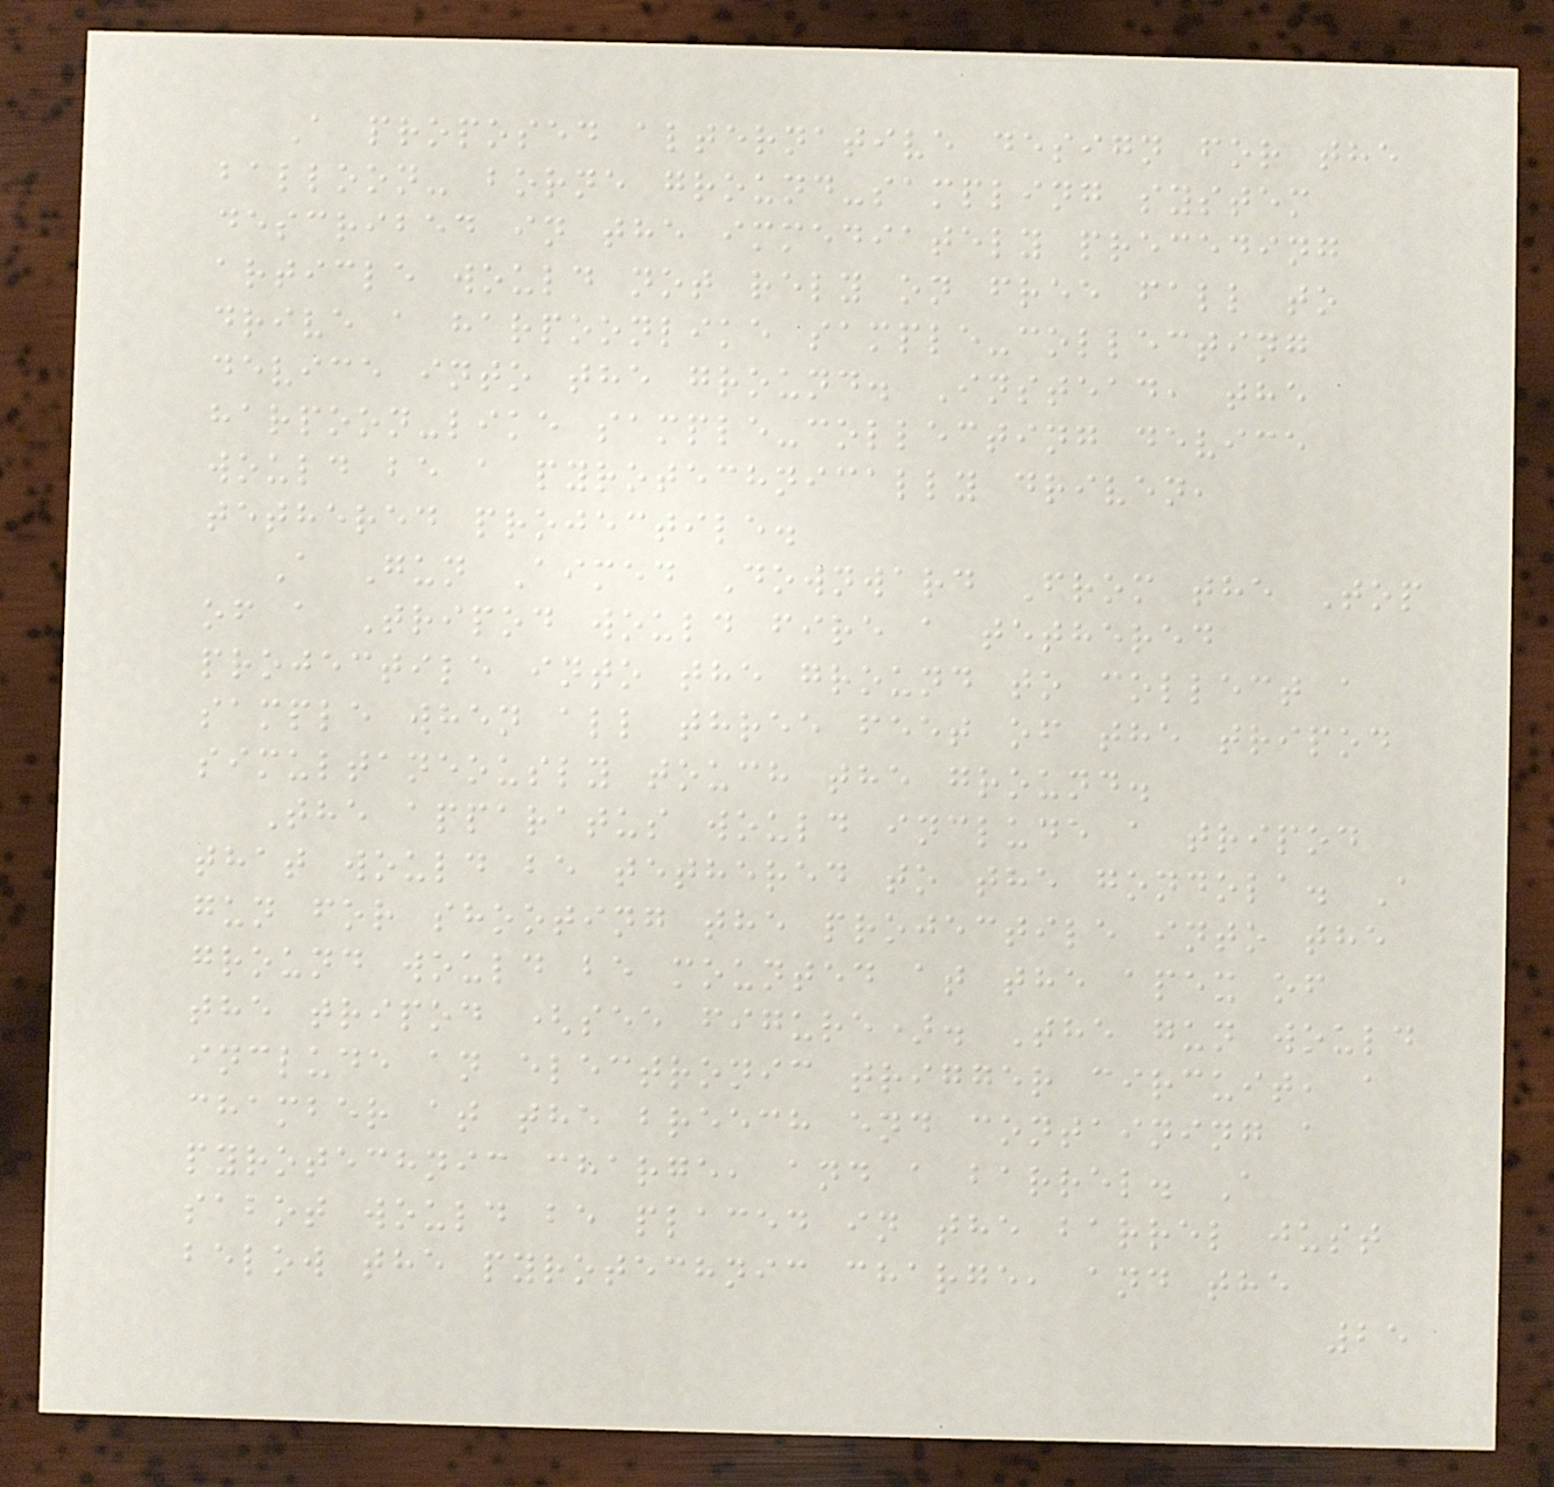A proposed alternative design for the
balloon- borne ground-sampling system
described in the immediately preceding
article would not rely on free fall to
drive a harpoonlike sample-collecting
device into the ground. Instead, the
harpoon-like sample-collecting device
would be a pyrotechnically driven,
tethered projectile.
A Gun Aimed Downward From the Top
of a Tripod would fire a tethered
projectile into the ground to collect a
sample when all three feet of the tripod
simultaneously touch the ground.
The apparatus would include a tripod
that would be tethered to the gondola. A
gun for shooting the projectile into the
ground would be mounted at the apex of
the tripod (see figure). The gun would
include an electronic trigger circuit, a
chamber at the breech end containing a
pyrotechnic charge, and a barrel. A
sabot would be placed in the barrel just
below the pyrotechnic charge, and the
25
